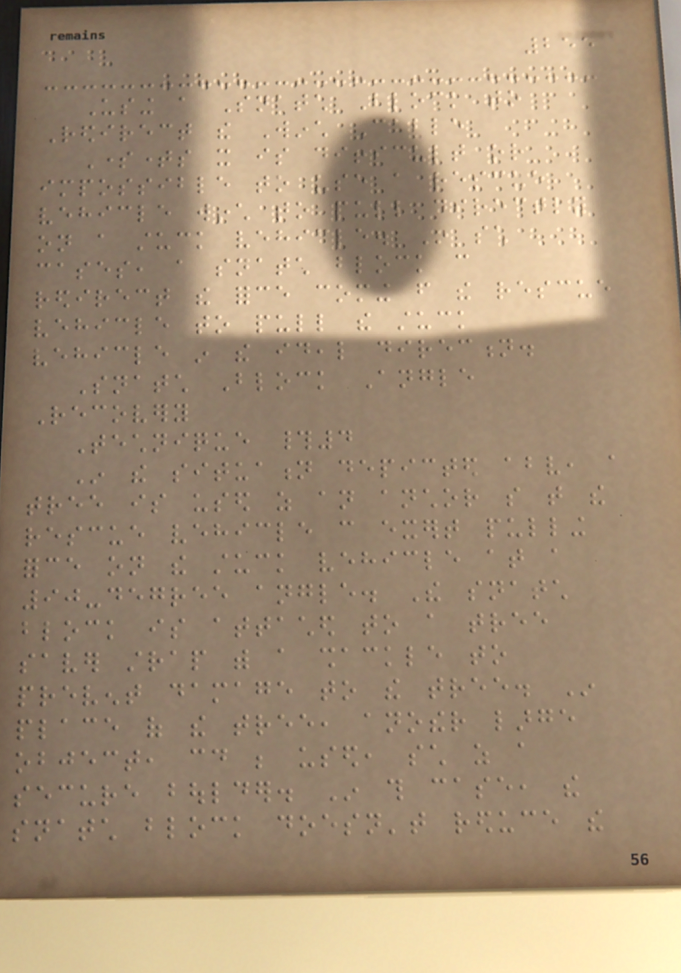255
Using a Snatch Block to
Redirect the Winch Cable
Sometimes it is difficult or
impossible to use a rescue
vehicle winch to pull directly
on a stuck vehicle. In such
cases, a snatch block can
redirect the force coming from the rescue
vehicle to pull the stuck
vehicle in the ideal direction.
Snatch Block Angle
Recovery
Technique #4
In the situation depicted above, a
tree is used as an anchor so that the
rescue vehicle can exert pulling
force on the stuck vehicle at a
90-degree angle. The snatch
block is attached to a tree
saver strap with a shackle to
prevent damage to the tree. In
place of the tree, another large
object, could be used, such as a
secure boulder. In this case, the
snatch block doesn't reduce the
